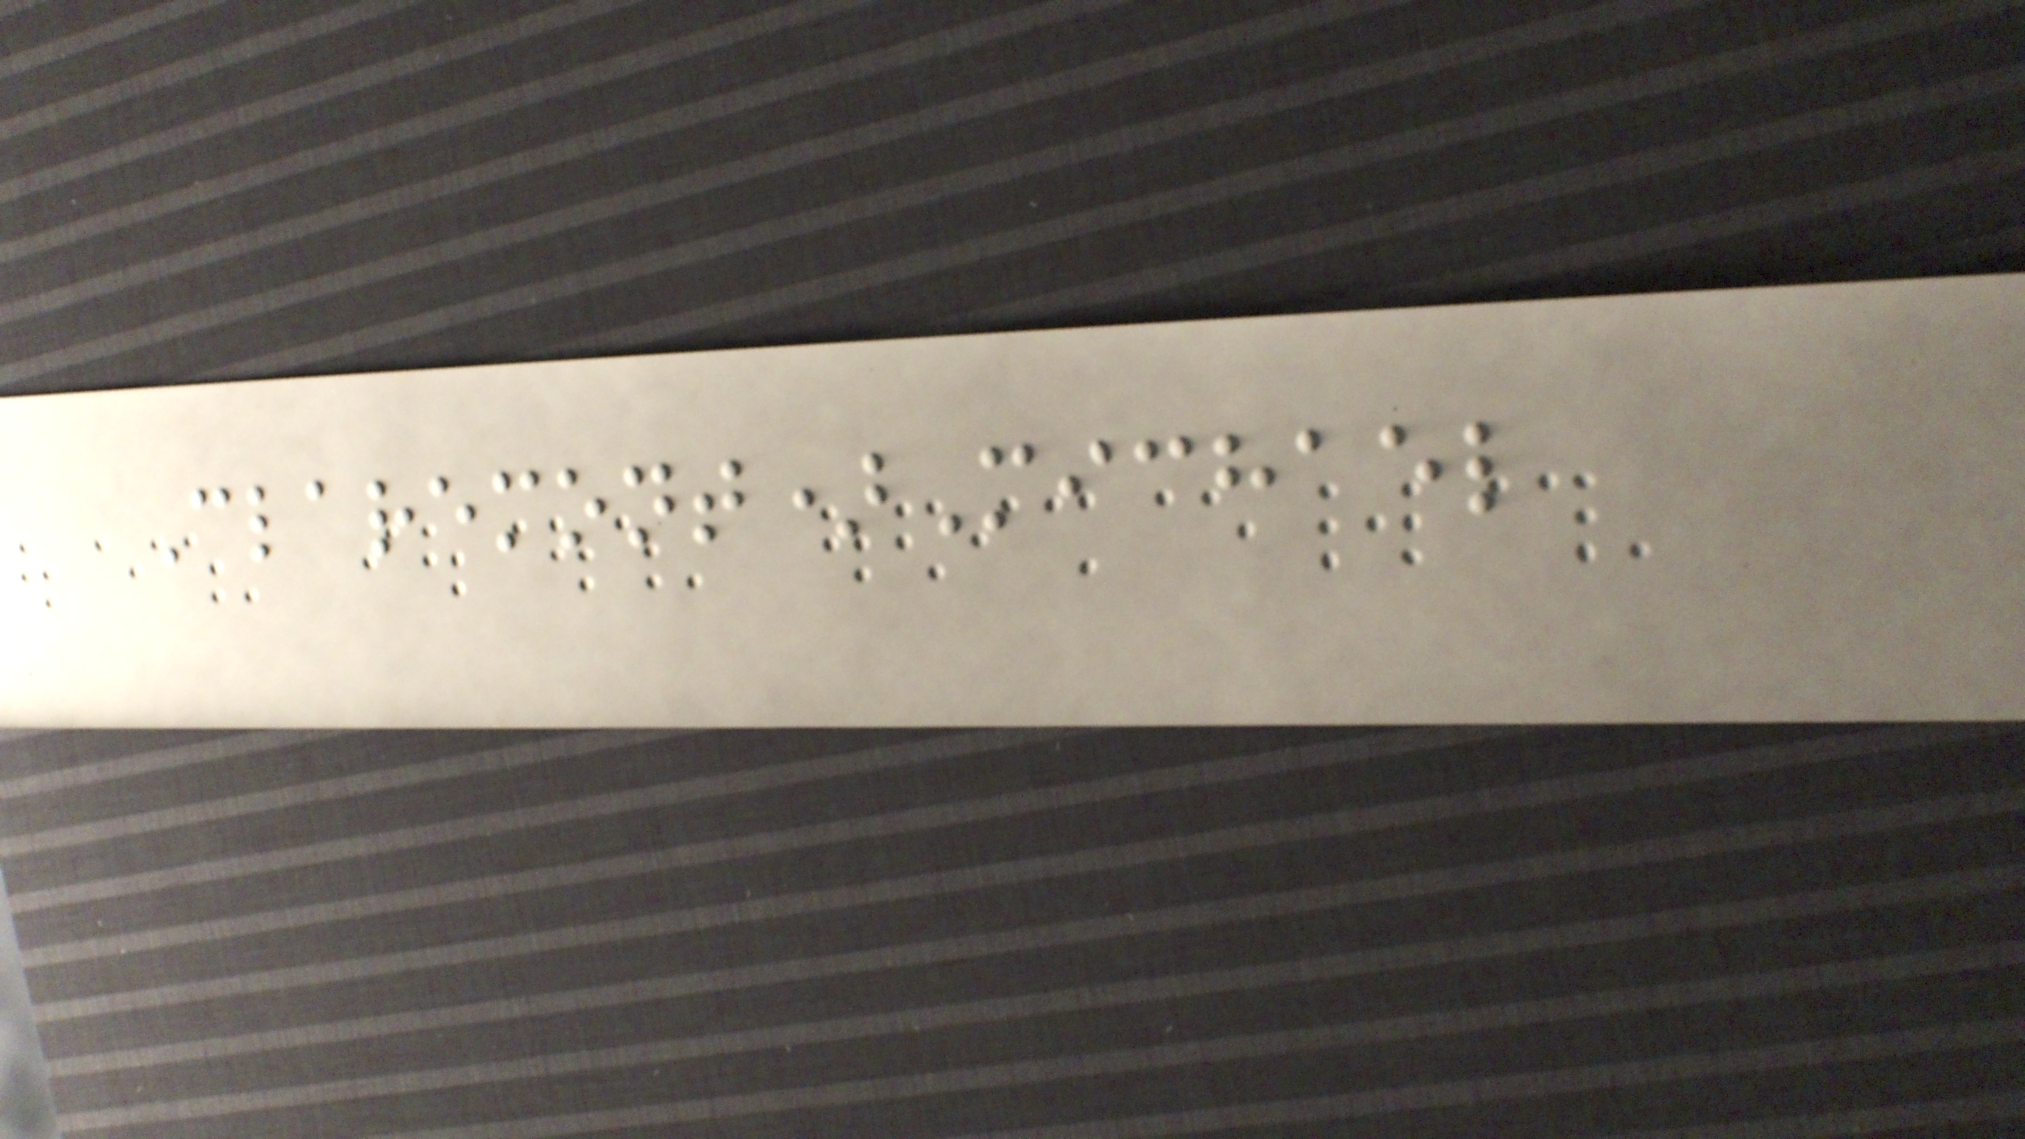Claremont)Michael
